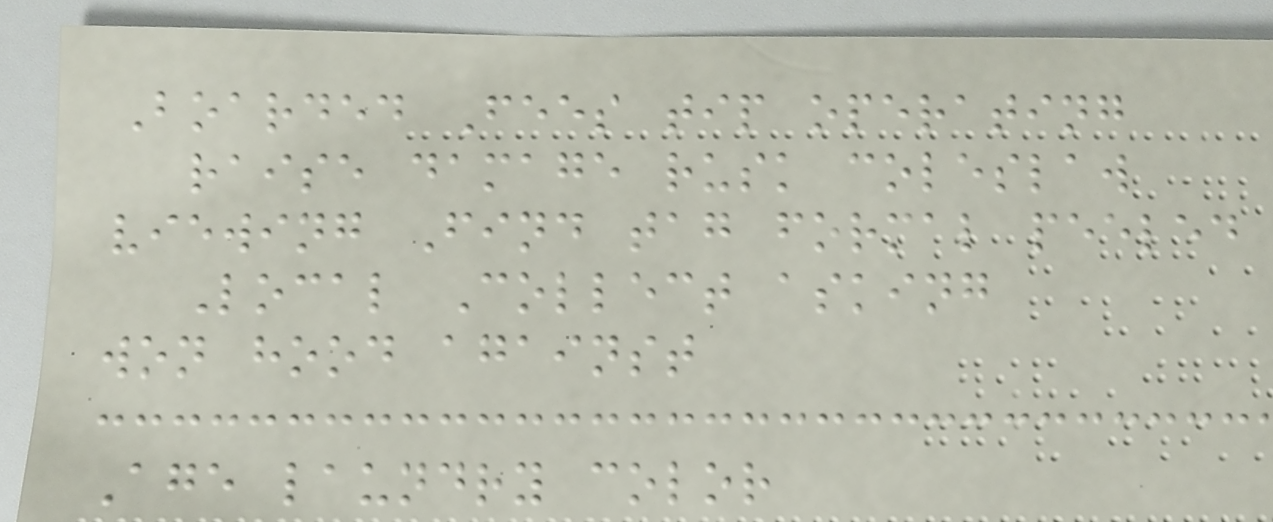Boarded Fees tip operating
raise damage rusk coleslaw
viewing Find tag formal peeled
Local Collect asking
won hood against
Age laundry color
